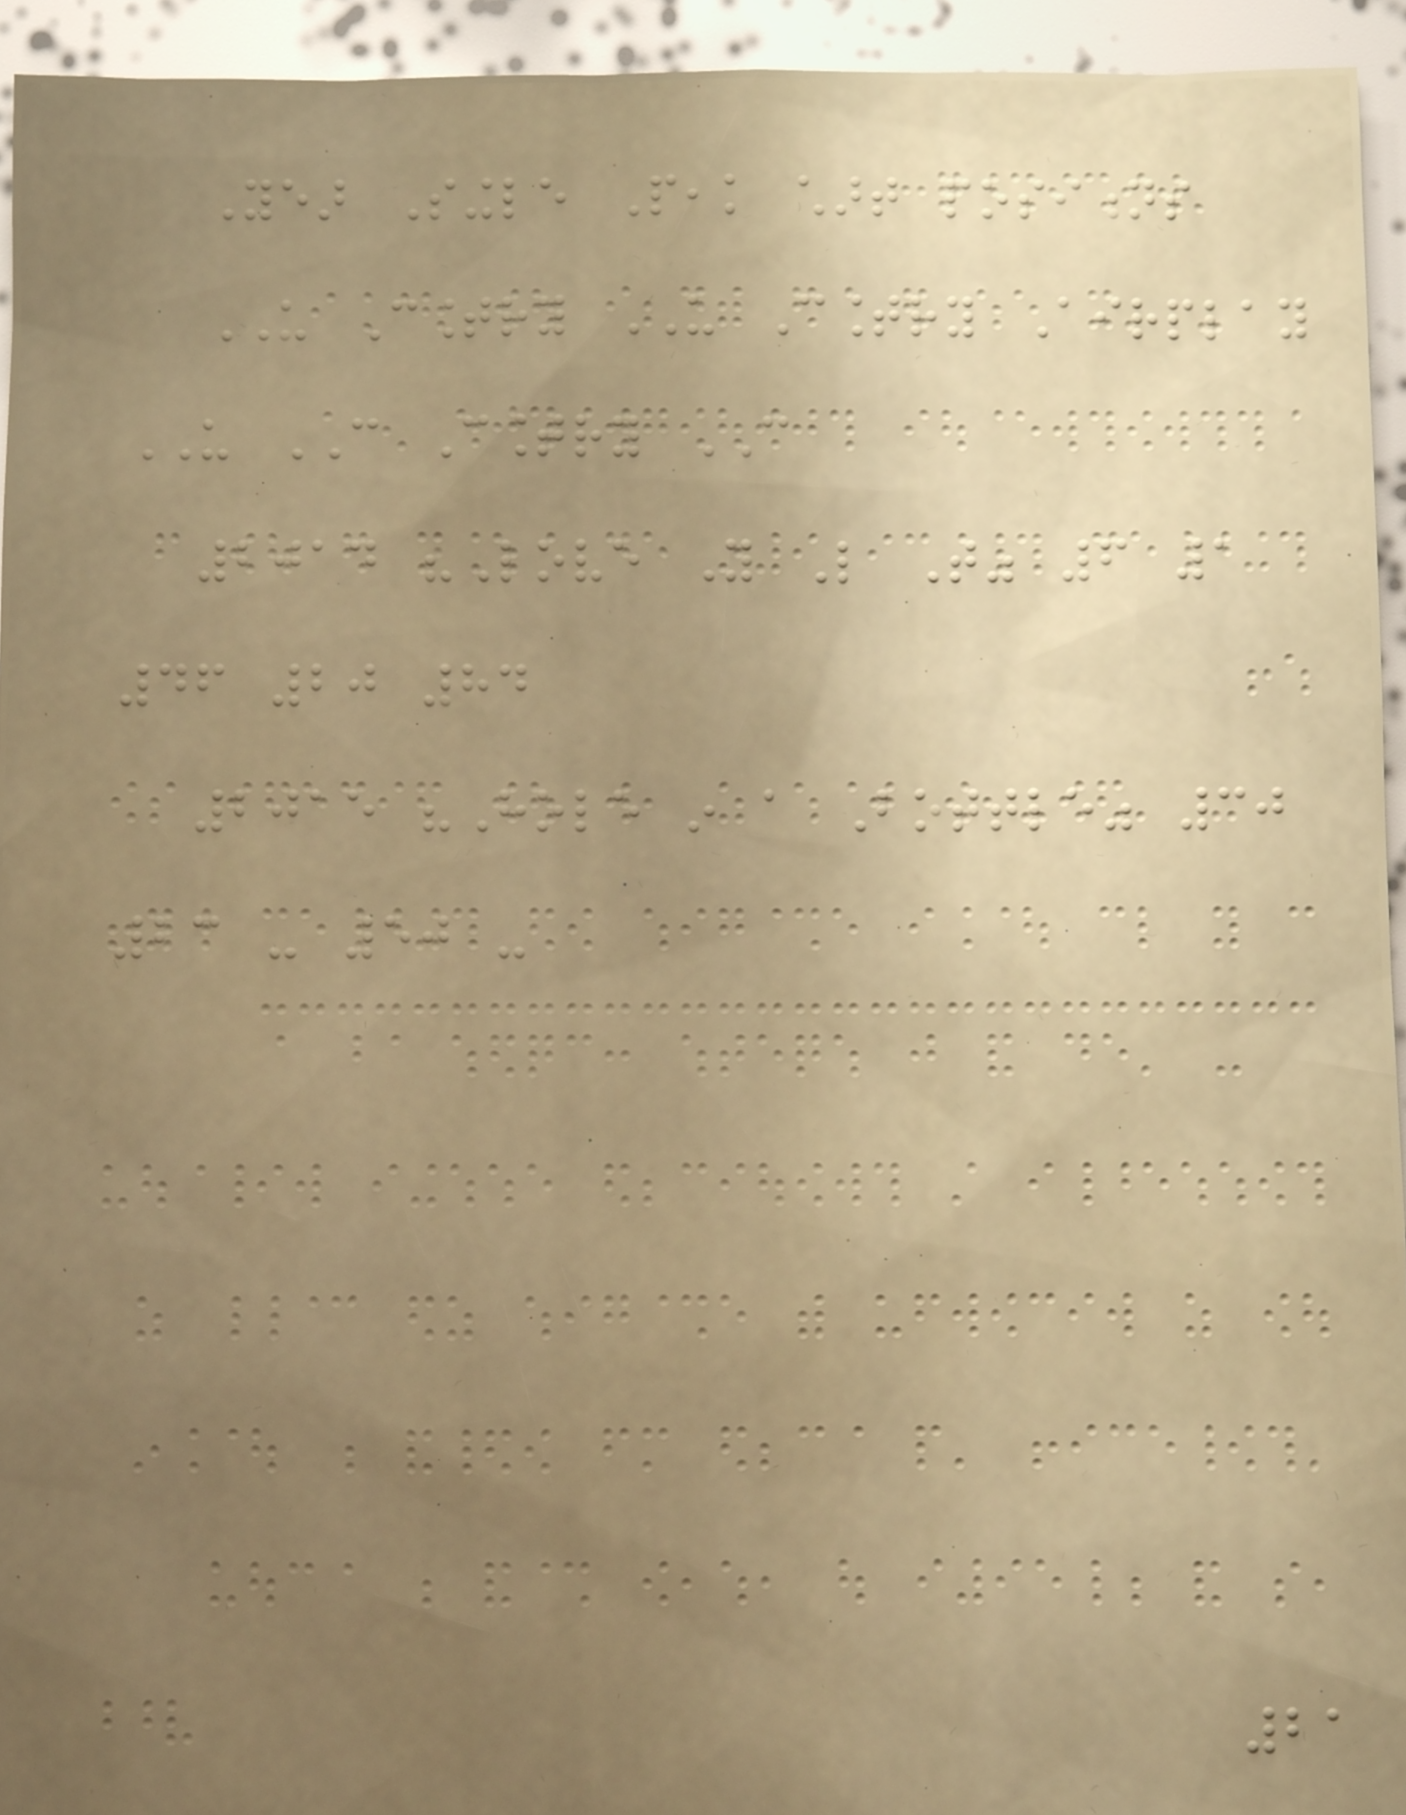Year Single Peak chart positions
US Country US Country Airplay
US CAN Country CAN
2014 "Love You Like That" 6 1
46 20 84
2015 "Hole in a Bottle" 30
23 - 50 -
21
